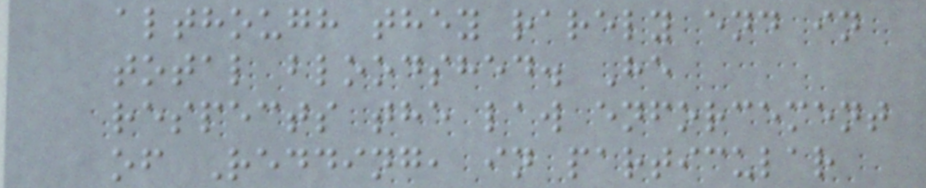although they rarely end in
total bloodshed. He
respects the law enforcement
of Redding, in particular
